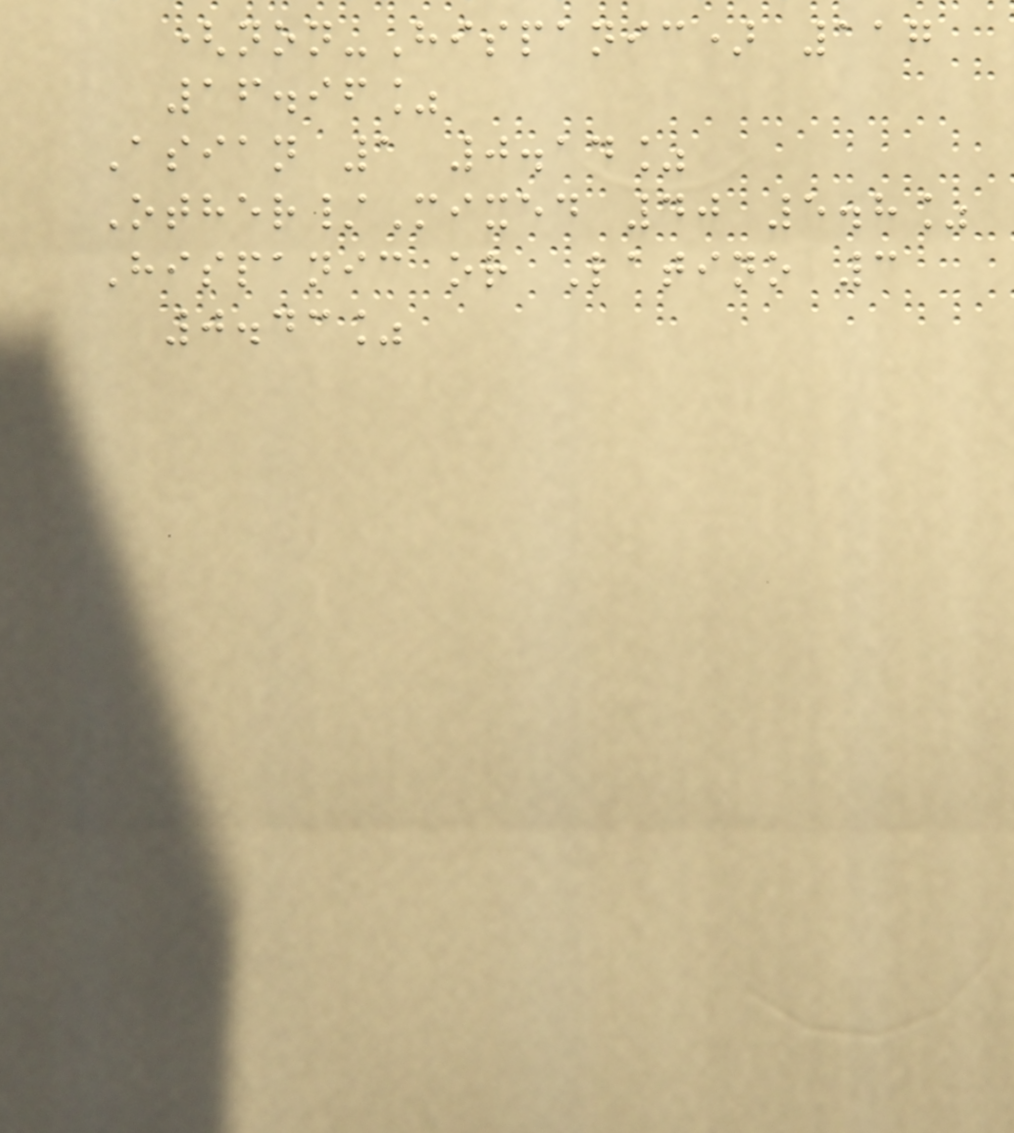(non-Hispanic) 117
16.96%
Asian 1 0.14%
Other/Mixed 40 5.8%
Hispanic or Latino 3
0.43%
